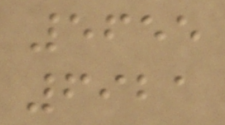5655
6921
